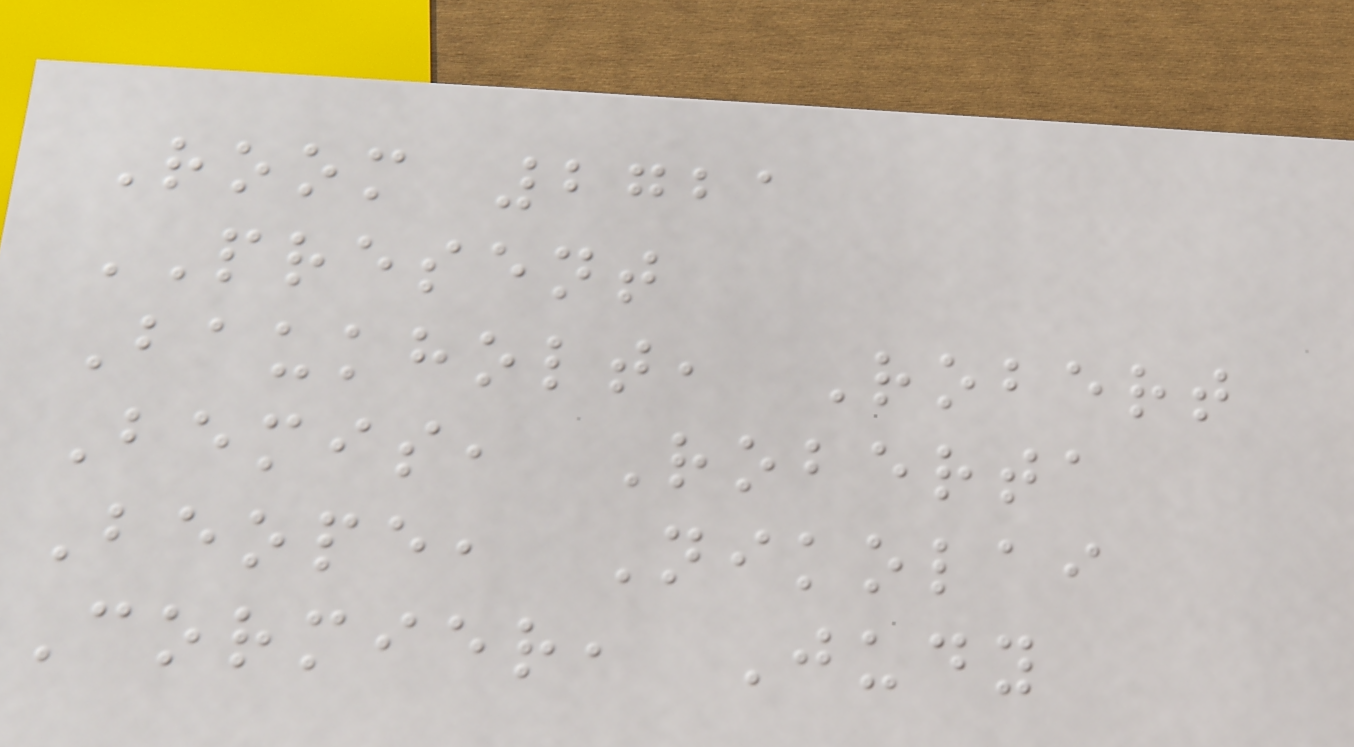Room 2721
PRESENT
Baukholt, Robert
Bemis, Roberta
Beope, Nikolai
Cormier, Judy
